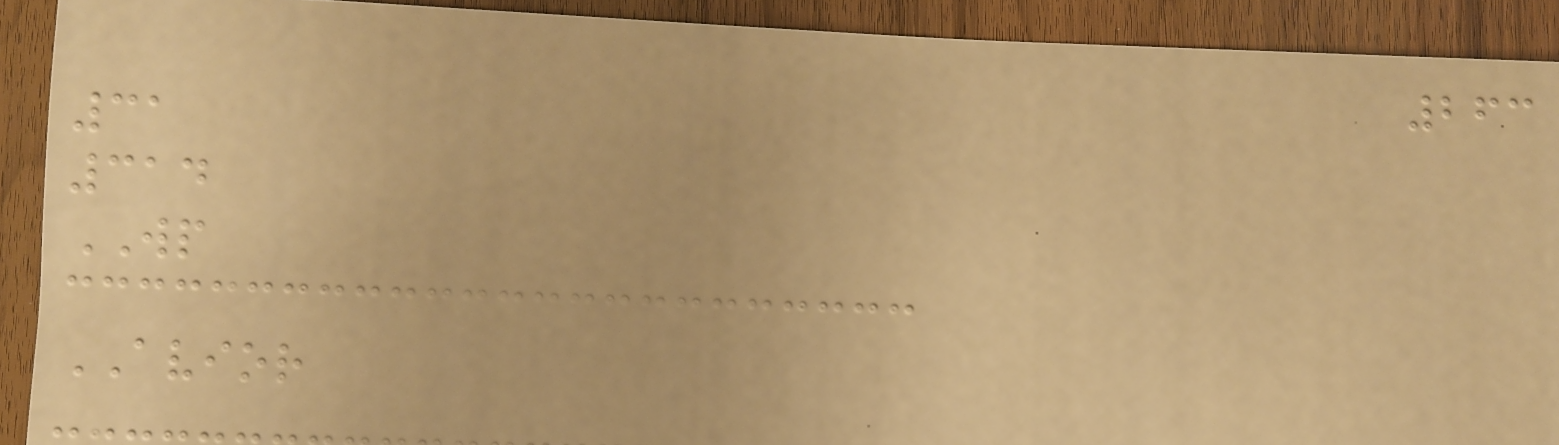263
31
314
WP
AVIOR
